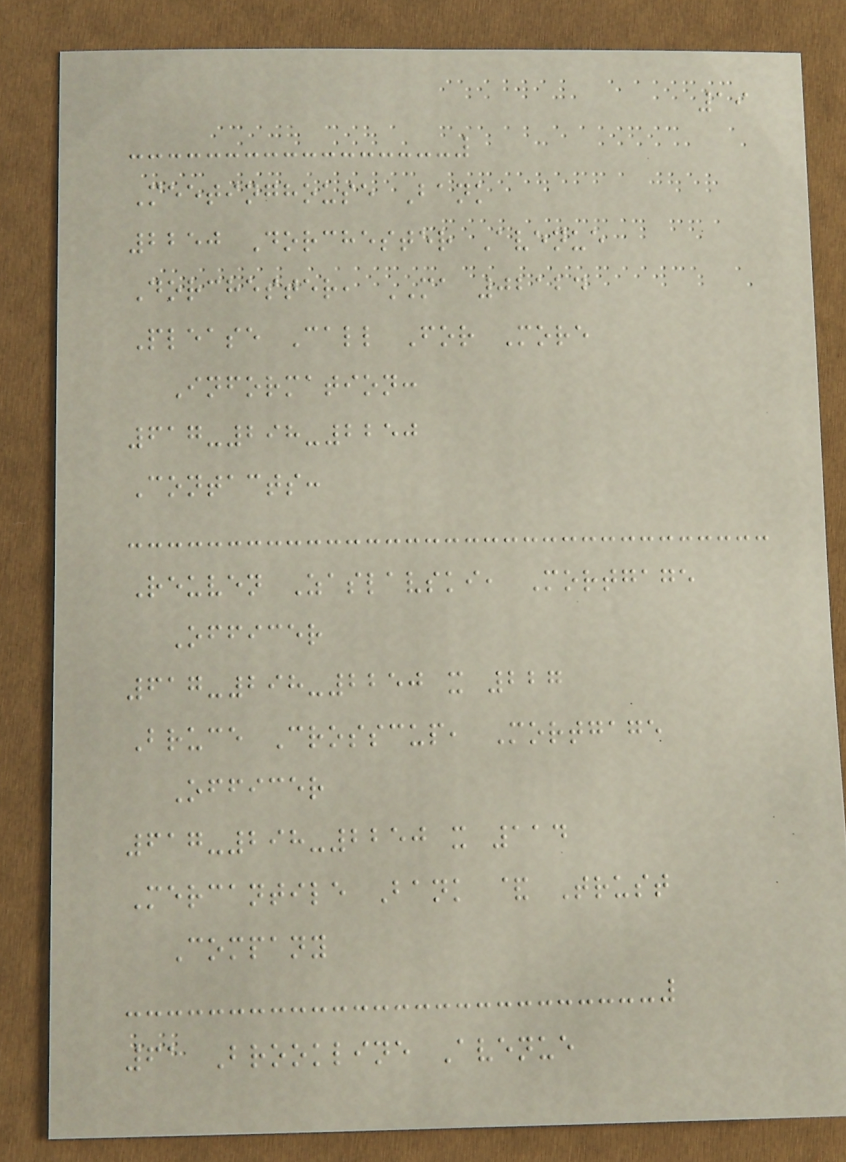19
Meetinghouse Bank
2250 Dorchester Avenue
Dorchester, MA 02124
Please Call For More
Information:
617-298-2250
Contacts:
Reuven Zaslavski, Mortgage
Officer
617-298-2250 x 227
Bruce Crosscup, Mortgage
Officer
617-298-2250 x 114
Mercantile Bank & Trust
Company
61 Brookline Avenue
